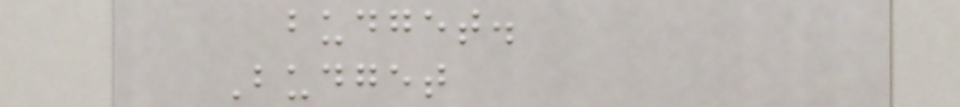budget.
Budget
